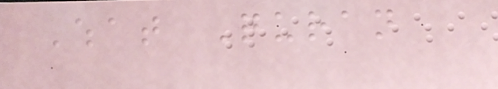What Quran
